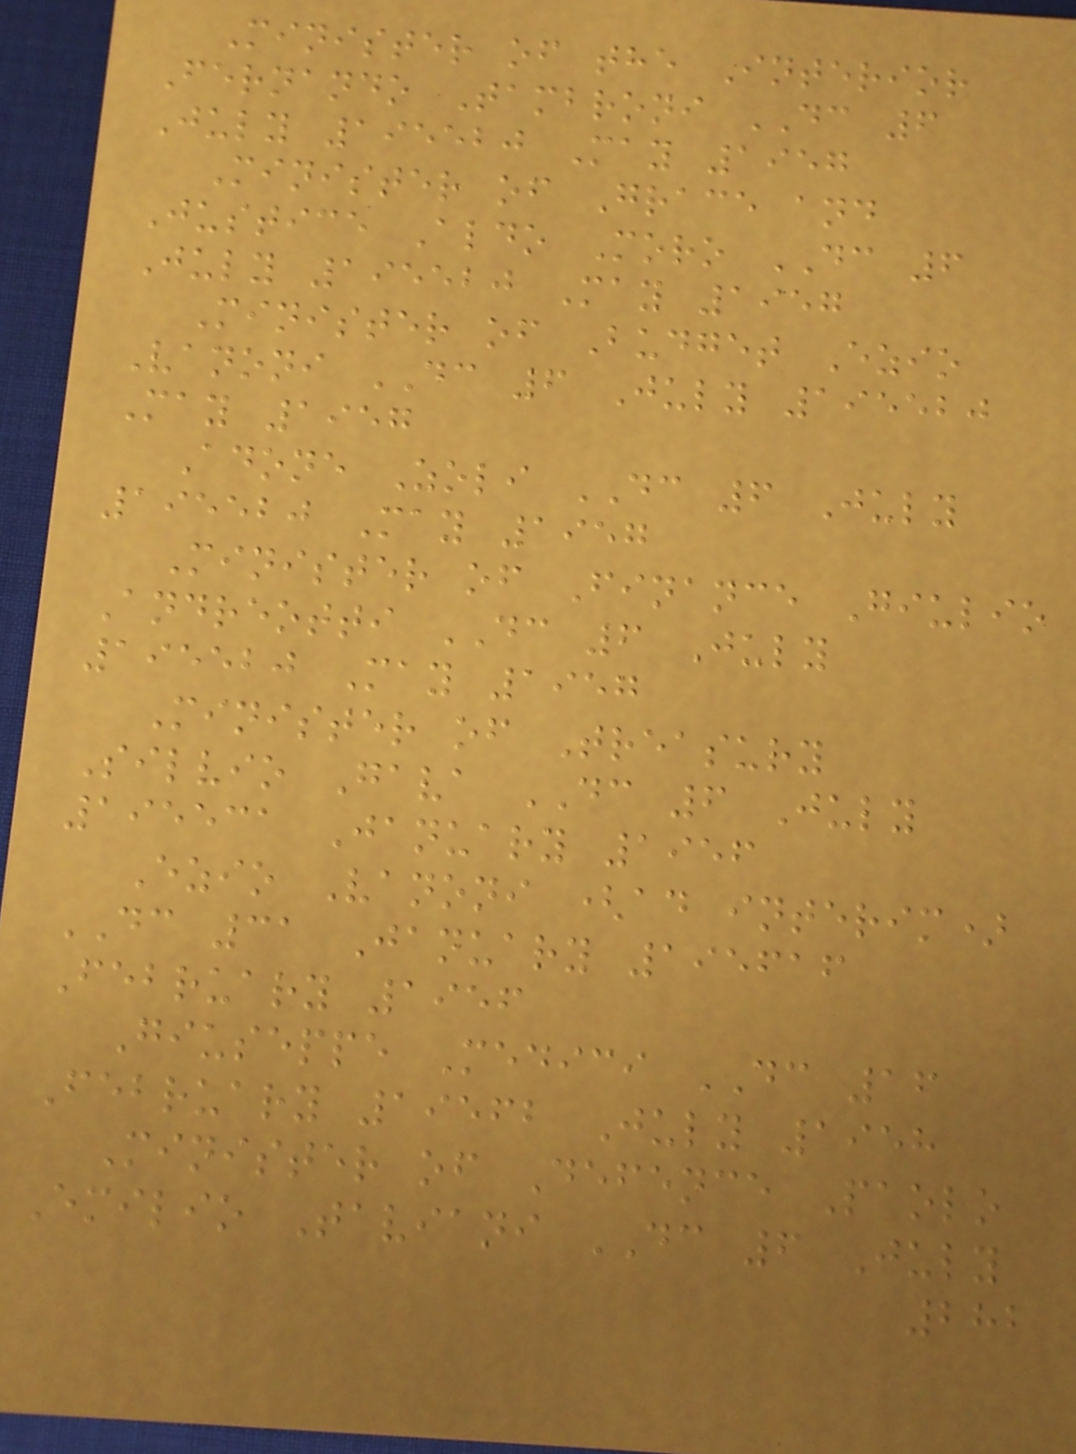Minister of the Interior
Fernando Tambroni DC 6
July 195520 May 1957
Minister of Grace and
Justice Aldo Moro DC 6
July 195520 May 1957
Minister of Budget Ezio
Vanoni DC 6 July 195520
May 1957
Adone Zoli DC 6 July
195520 May 1957
Minister of Finance Giulio
Andreotti DC 6 July
195520 May 1957
Minister of Treasury
Silvio Gava DC 6 July
195531 January 1956
Ezio Vanoni (ad interim)
DC 31 January 195616
February 1956
Giuseppe Medici DC 16
February 19562 July 1958
Minister of Defence Paolo
Emilio Taviani DC 6 July
282
